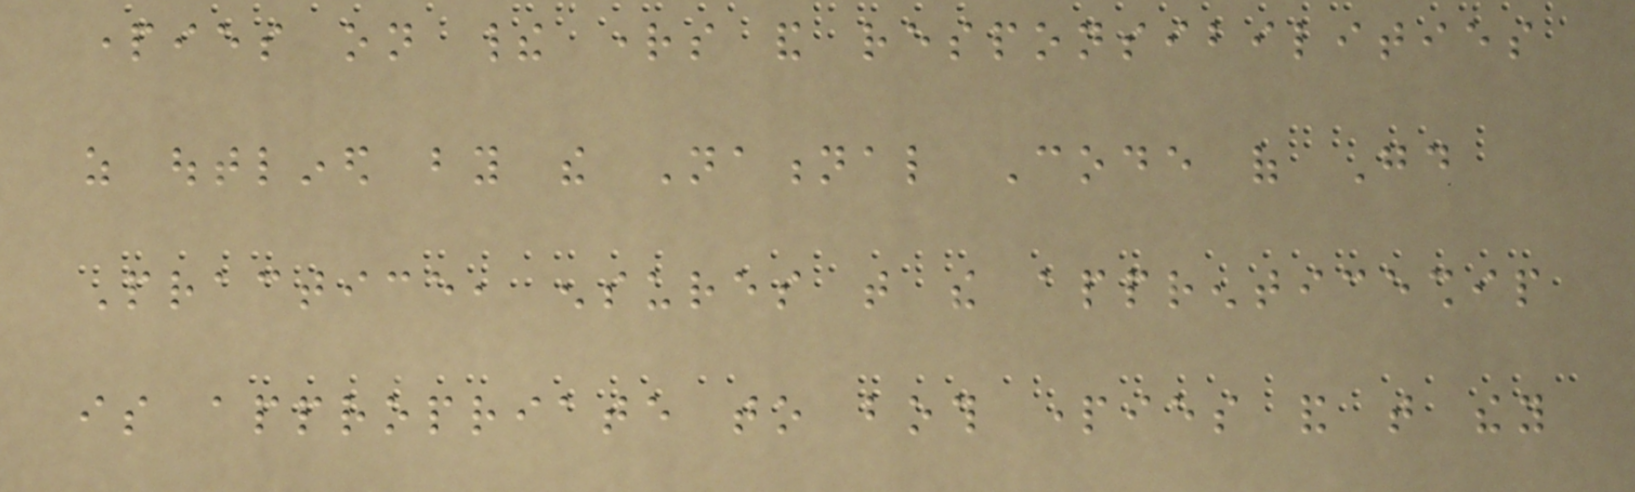parties on their rights and responsibilities
as outlined by the National Code of Good
Practice, ensures that the apprenticeship
is appropriate to both parties and that they
